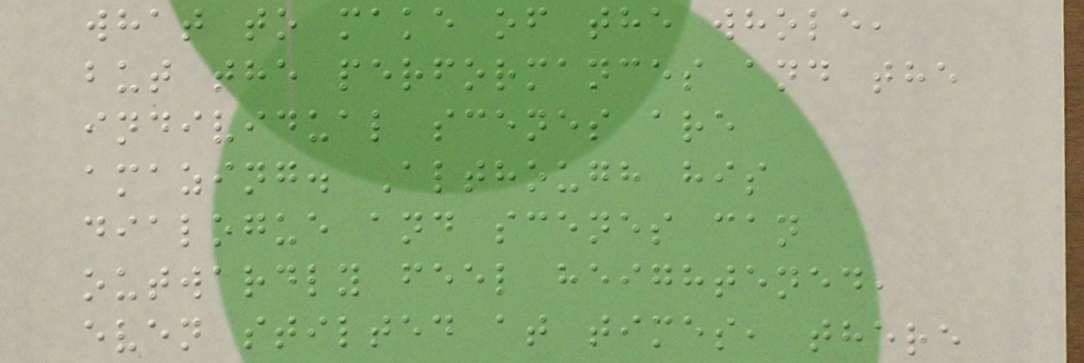what to make of the whole,
but the performances and the
individual scenes are
amazing. Although his
dialogue and scenes can
outwardly feel heightened,
even stilted at times, there
